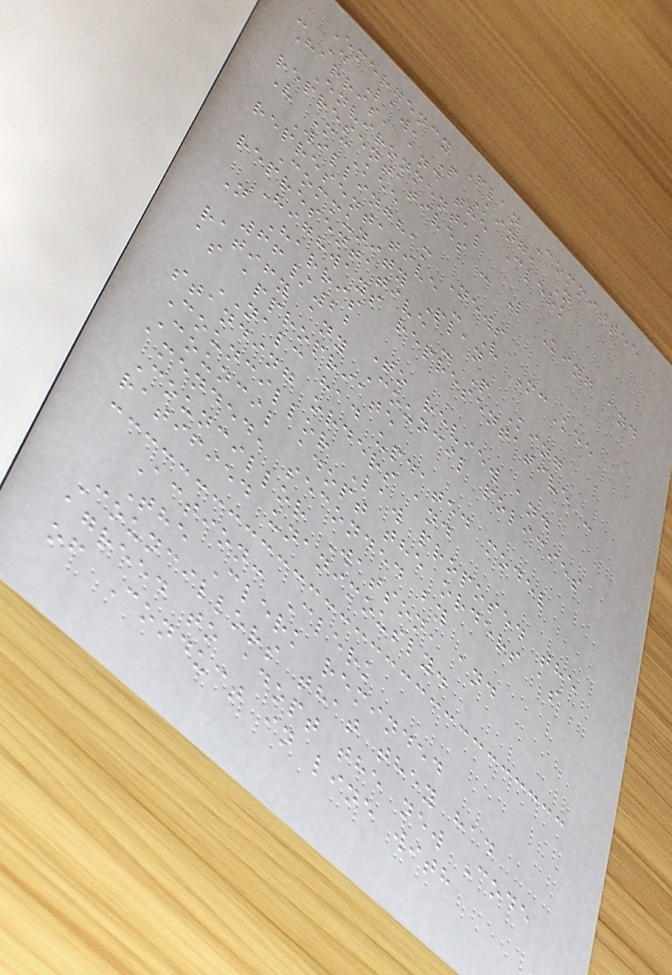Emergency Plan Committee
- D Law, P King, N
Harris, and the Clerk
Environmental
representatives - L King and
V McKee
Willingham News
representative - V McKee
Community Plan
representative - P King
Highways representative -
N Harris
66/22 To review and
ratify any Council policies
as appropriate
NALC had updated model
standing orders and
Councillor Law proposed the
Council adopt the orders as
amended, seconded by
Councillor Watson, and
ratified unanimously.
Action: Clerk
The Clerk reminded
Councillors that they had
agreed to adopt the new Code
of Conduct in line with
